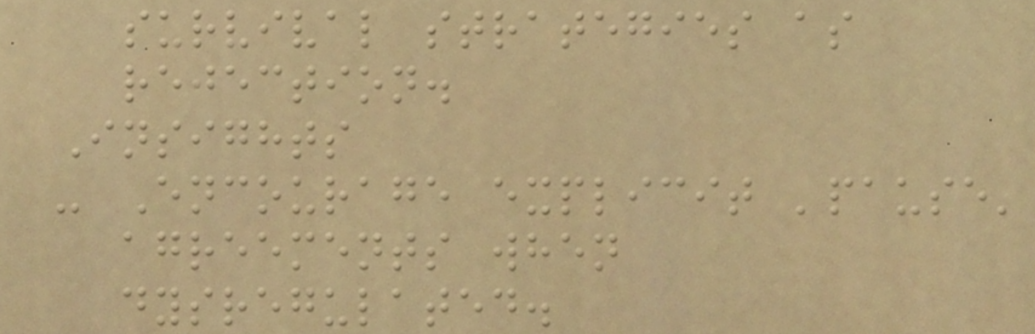survival strategies as
rejection.
Insights
- Encourage explicit 'pause'
agreements when
dysregulated.
